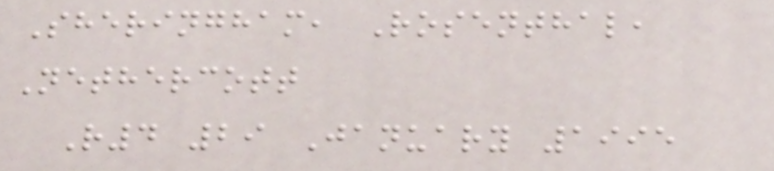Sheringham, Rosenthal,
Nethercott
R4 29 January 1995
